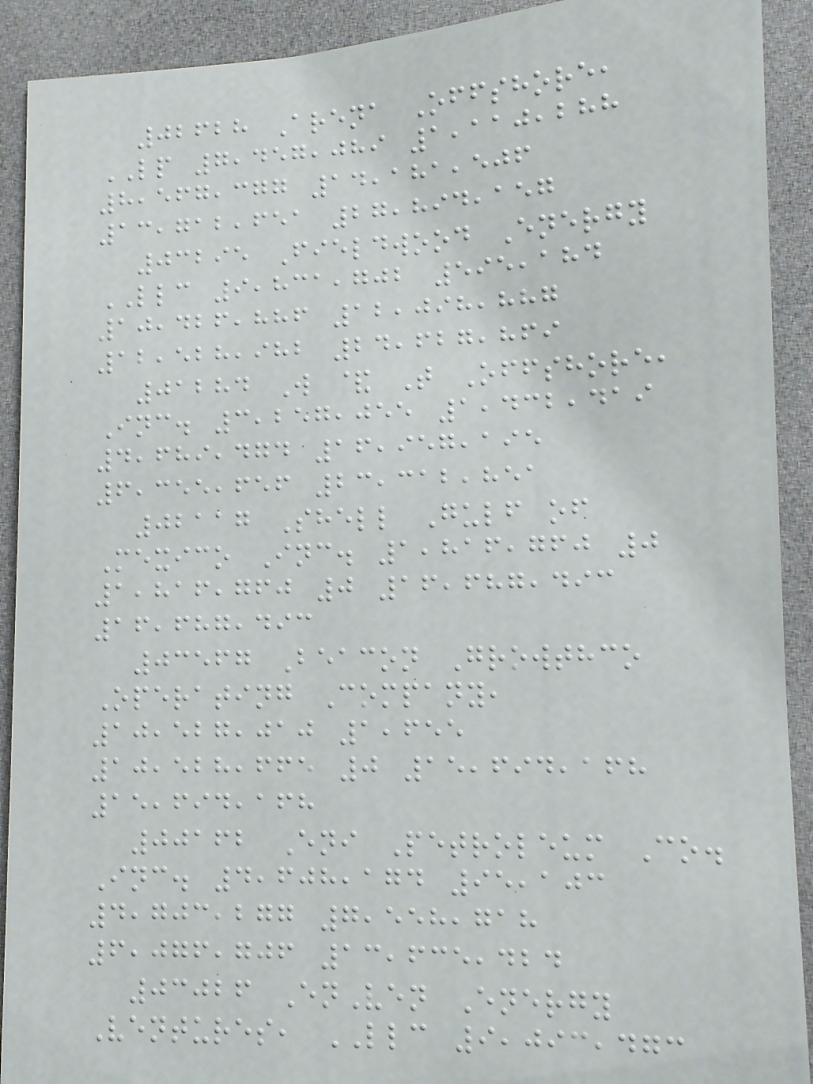02628 Arena Offshore,
LP 7,457,089 1,110,288
8,567,377 14,181,506
13,712,651 27,894,157
03295 Fieldwood Energy
LLC 9,831,702 595,184
10,426,886 12,098,887
12,528,982 24,627,869
01284 W & T Offshore,
Inc. 3,257,055 1,432,419
4,689,474 16,957,195
6,355,656 23,312,851
02117 Shell Gulf of
Mexico Inc. 1,816,760 0
1,816,760 0 16,687,493
16,687,493
03567 Beacon Growthco
Operating Company,
10,527,010 1,655
10,528,665 0 15,694,168
15,694,168
00162 Eni Petroleum Co.
Inc. 4,608,174 95,103
4,703,277 7,558,718
6,076,706 13,635,424
03026 EnVen Energy
Ventures, LLC 9,093,473
